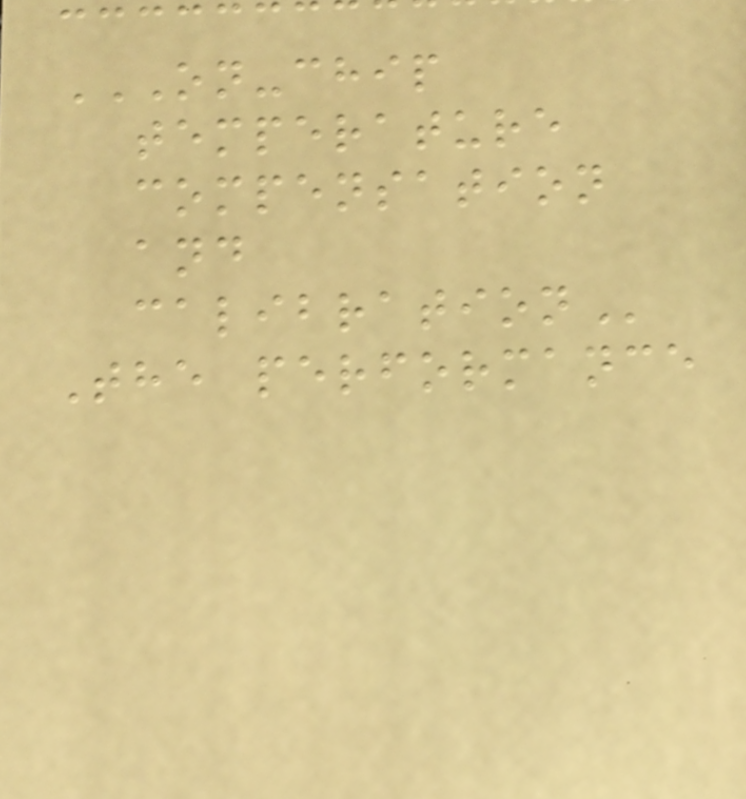ON-CHIP
TEMPERATURE
COMPENSATION
AND
CALIBRATION
The performance
